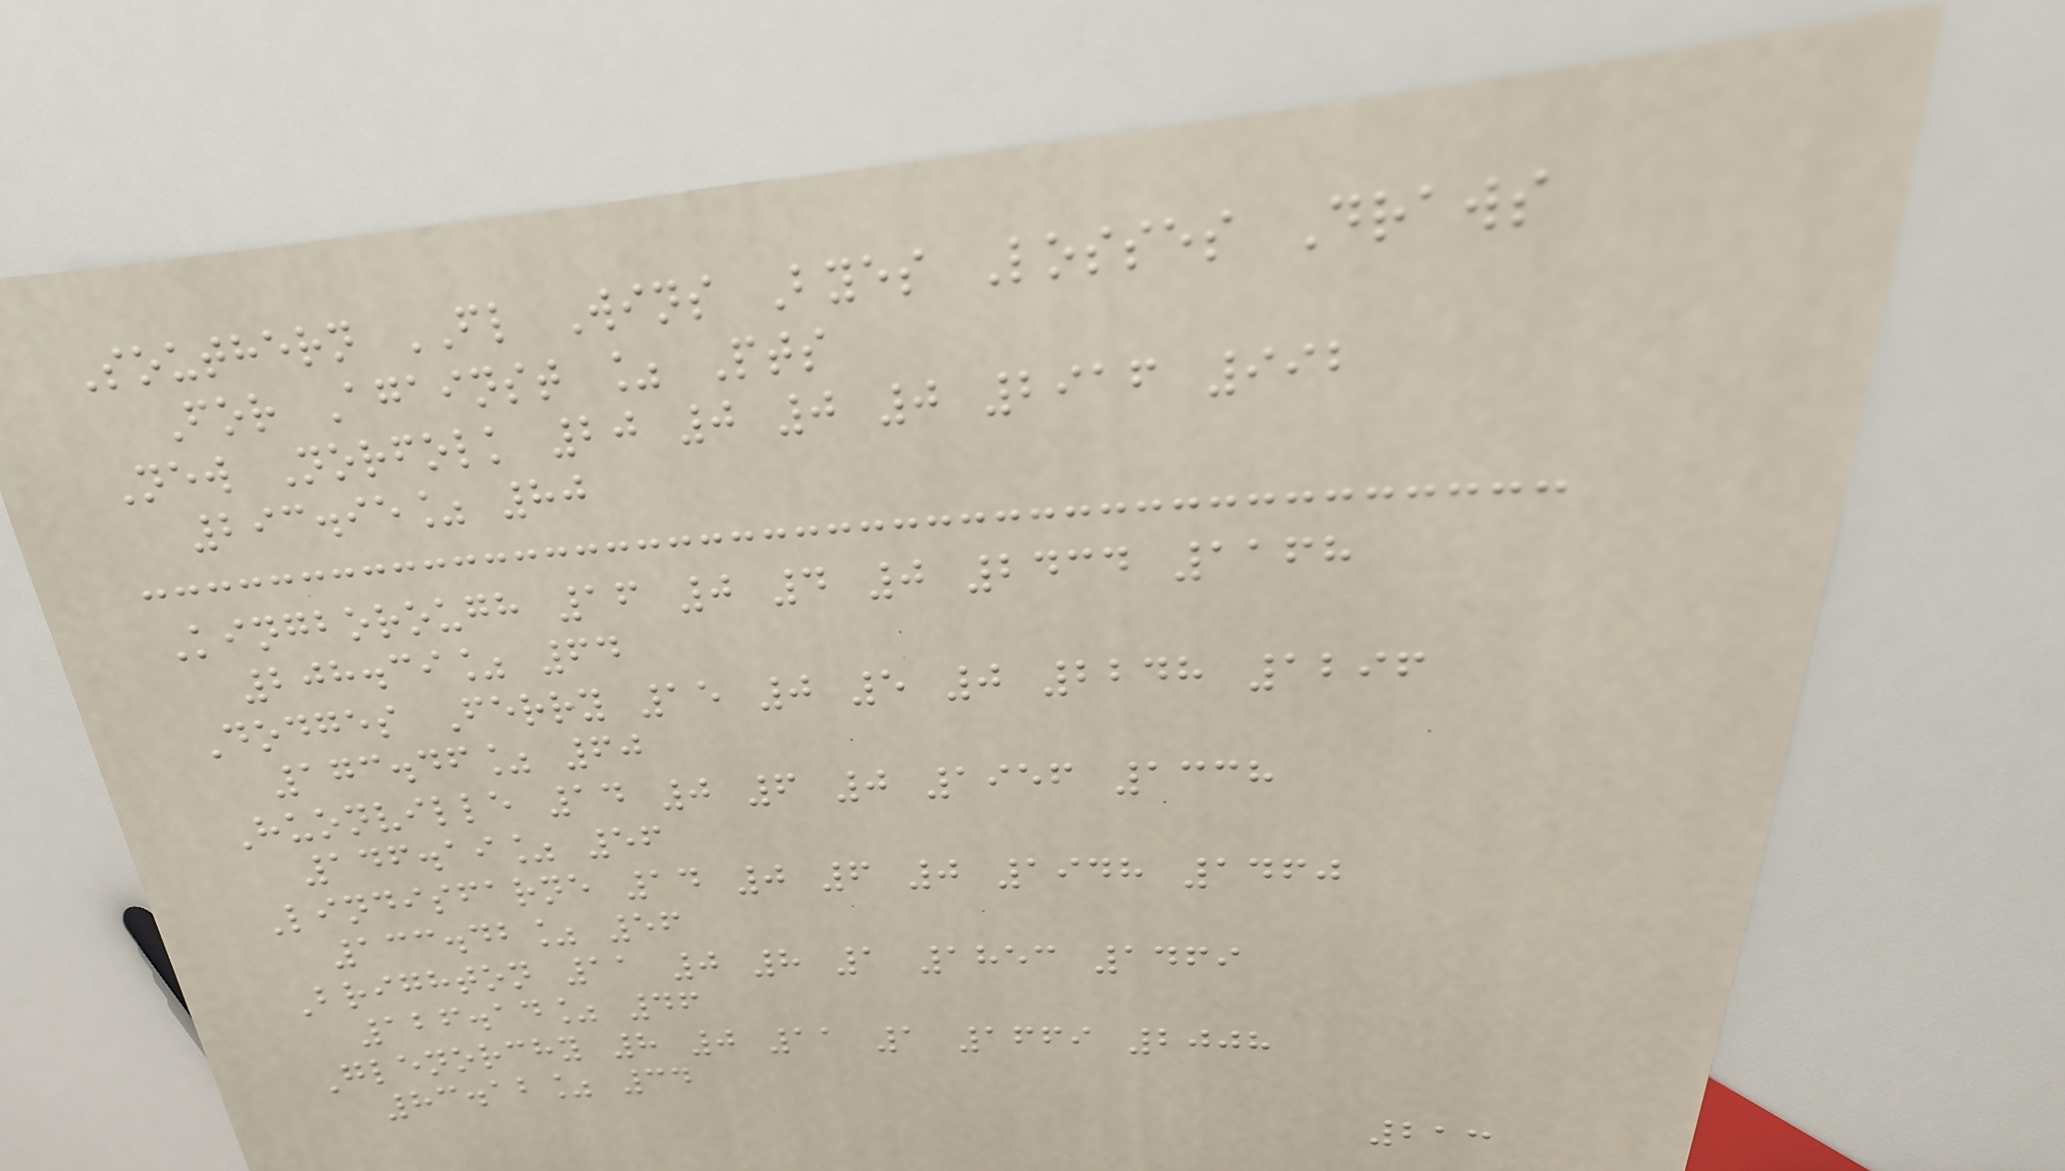Southern FL Wins Byes Losses Draws
For Against % Pts
New Norfolk 20 0 0 0 2916 992
293.95% 80
Kingborough 16 0 4 0 2434 1168
208.39% 64
Dodges Ferry 15 0 5 0 2248 1296
173.46% 60
Huonville 14 0 6 0 1956 1338
146.19% 56
Lindisfarne 14 0 6 0 1948 1460
133.42% 56
Brighton 11 0 8 1 1853 1469
126.14% 46
Glenorchy 8 0 11 1 1669 2008
83.12% 34
213
